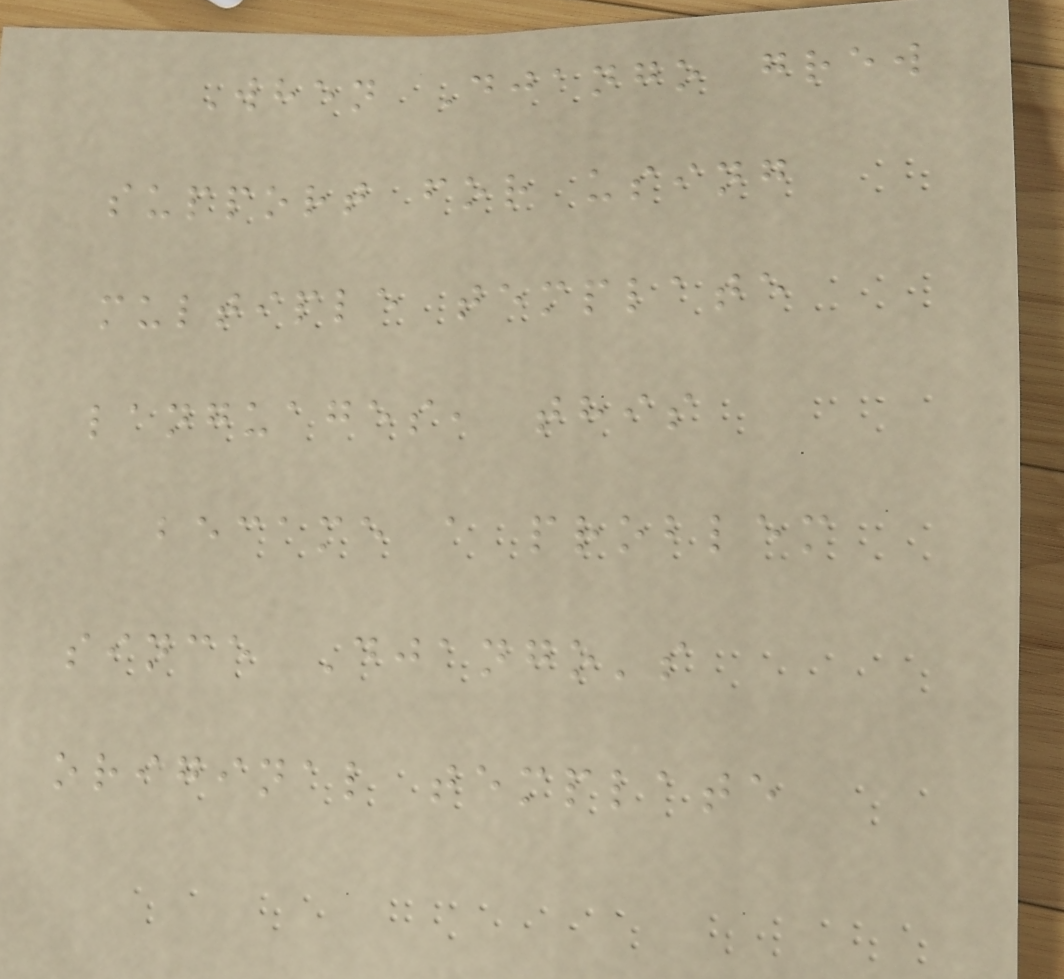When Django grew
support for using
multiple template
languages, this
became a problem
since Django's
original template
